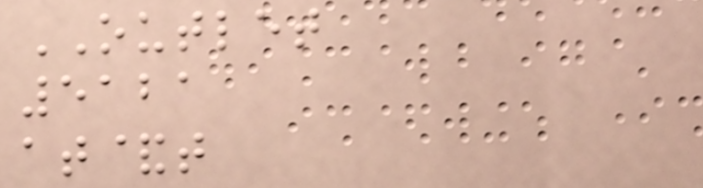OUTLET
5121
at&t
